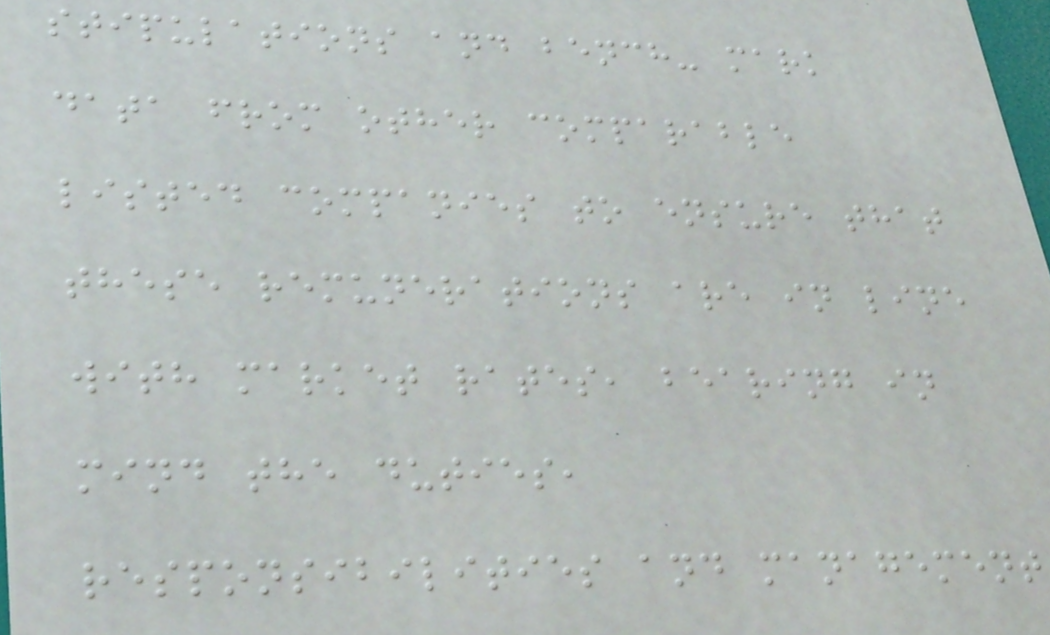stipulations and bench- mark
data from other comparable
listed companies to ensure that
these remunerations are in line
with market rates, bearing in
mind the duties,
responsibilities and management
